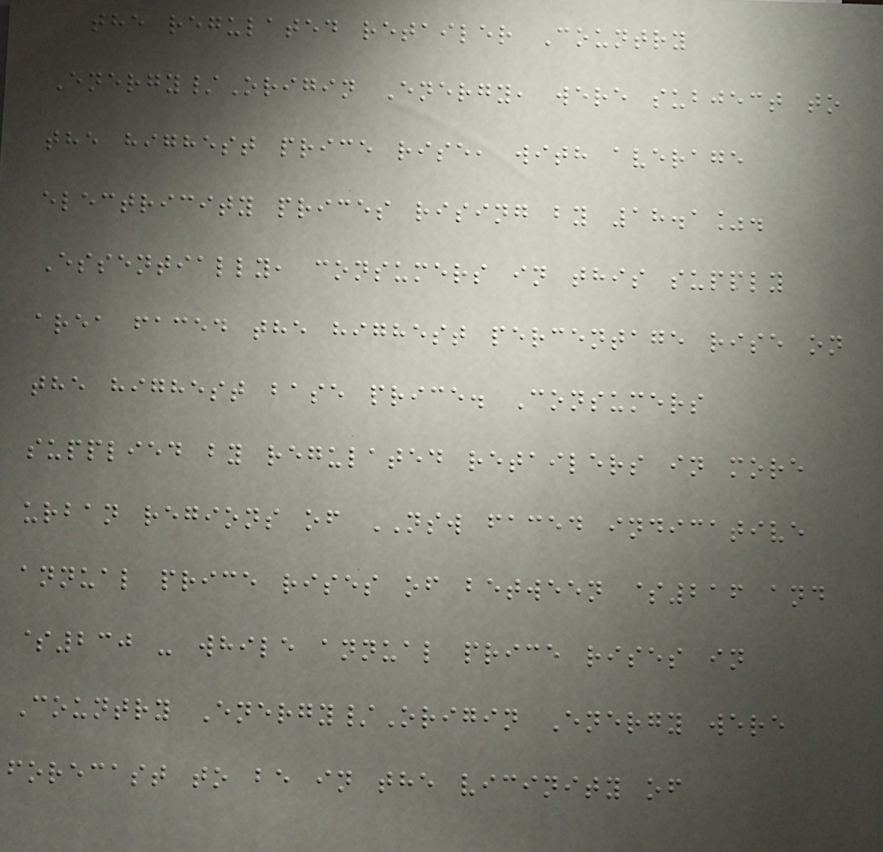the regulated retailer Country
Energy/Origin Energy, were subject to
the highest price rise, with average
electricity prices rising by 18.1%.
Essentially, consumers in this supply
area faced the highest percentage rise on
the highest base price. Consumers
supplied by regulated retailers in more
urban regions of NSW faced indicative
annual price rises of between $216 and
$230 - while annual price rises in
Country Energy/Origin Energy were
forecast to be in the vicinity of
